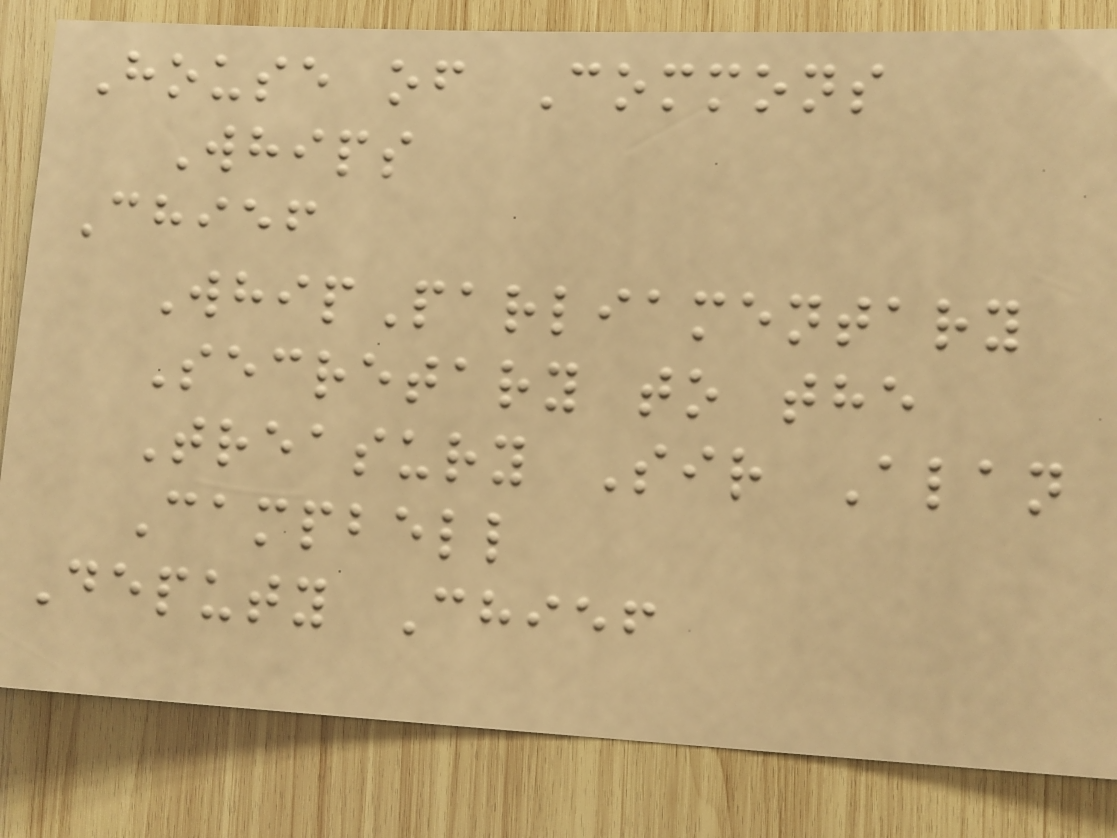House of Commons
Whips
Chief
WhipParliamentary
Secretary to the
Treasury Sir Alan
Campbell
Deputy Chief
